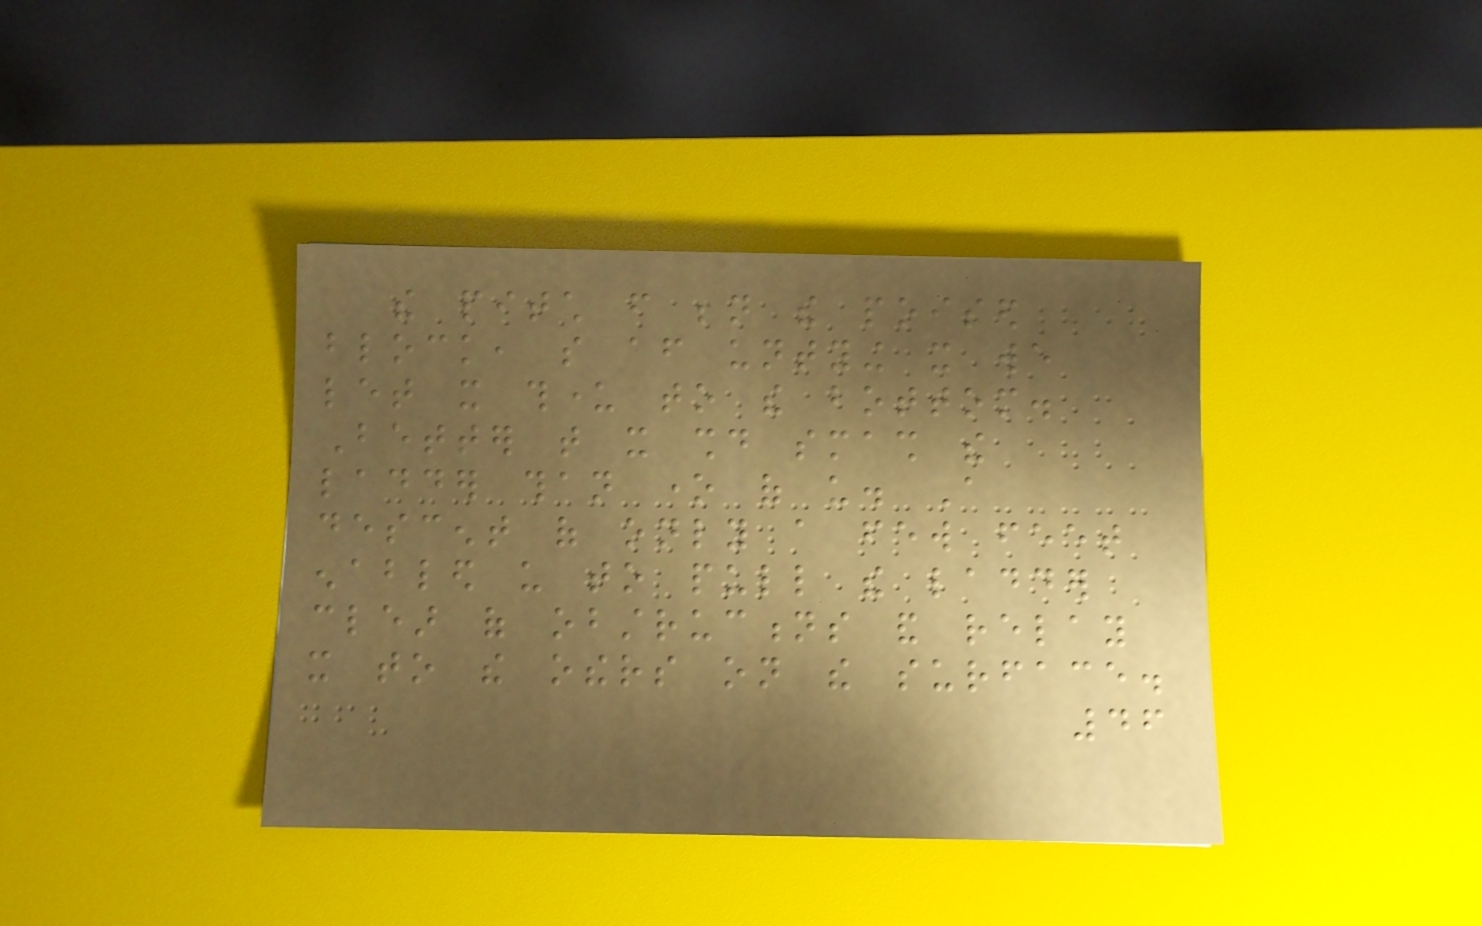the pitch from beneath the poised
block, so after untying it we
let it thunder to the bottom.
Better that it should smash the
ladder than one of us. A
descent of only a few feet
enabled us to pull the ladder
clear of obstructions and relay
it to the others on the surface.
46
